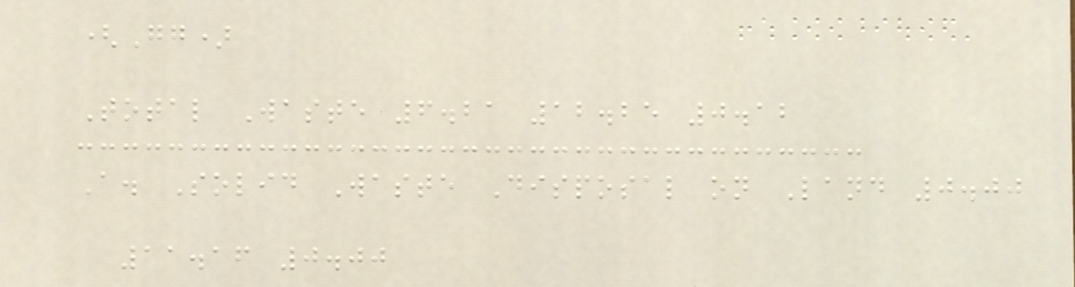(Gg)
Total Waste 6.21 12.25 0.12
A. Solid Waste Disposal on Land 0.00
11.16 0.00
